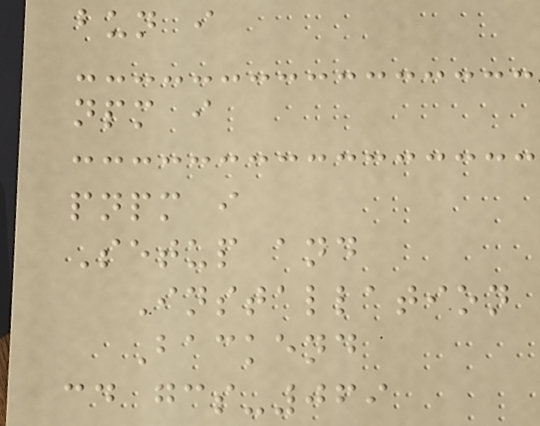bun i
npm i
pnpm i
Setup and
Installation
Backend
cd gcs-069
